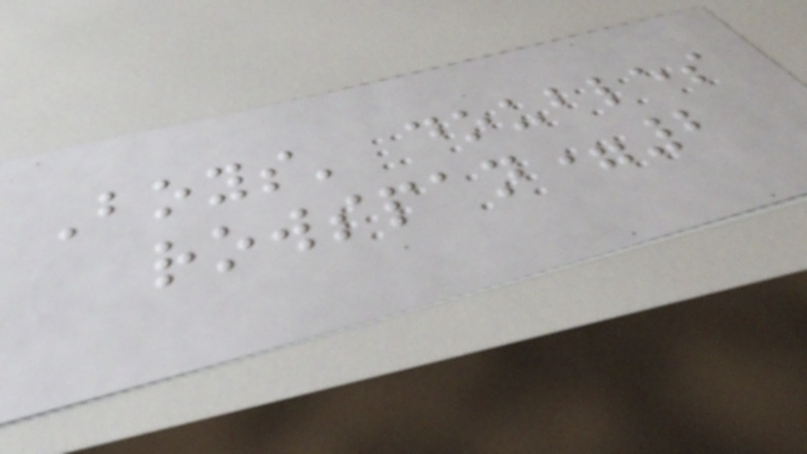Boys' doubles
rowspan=2
